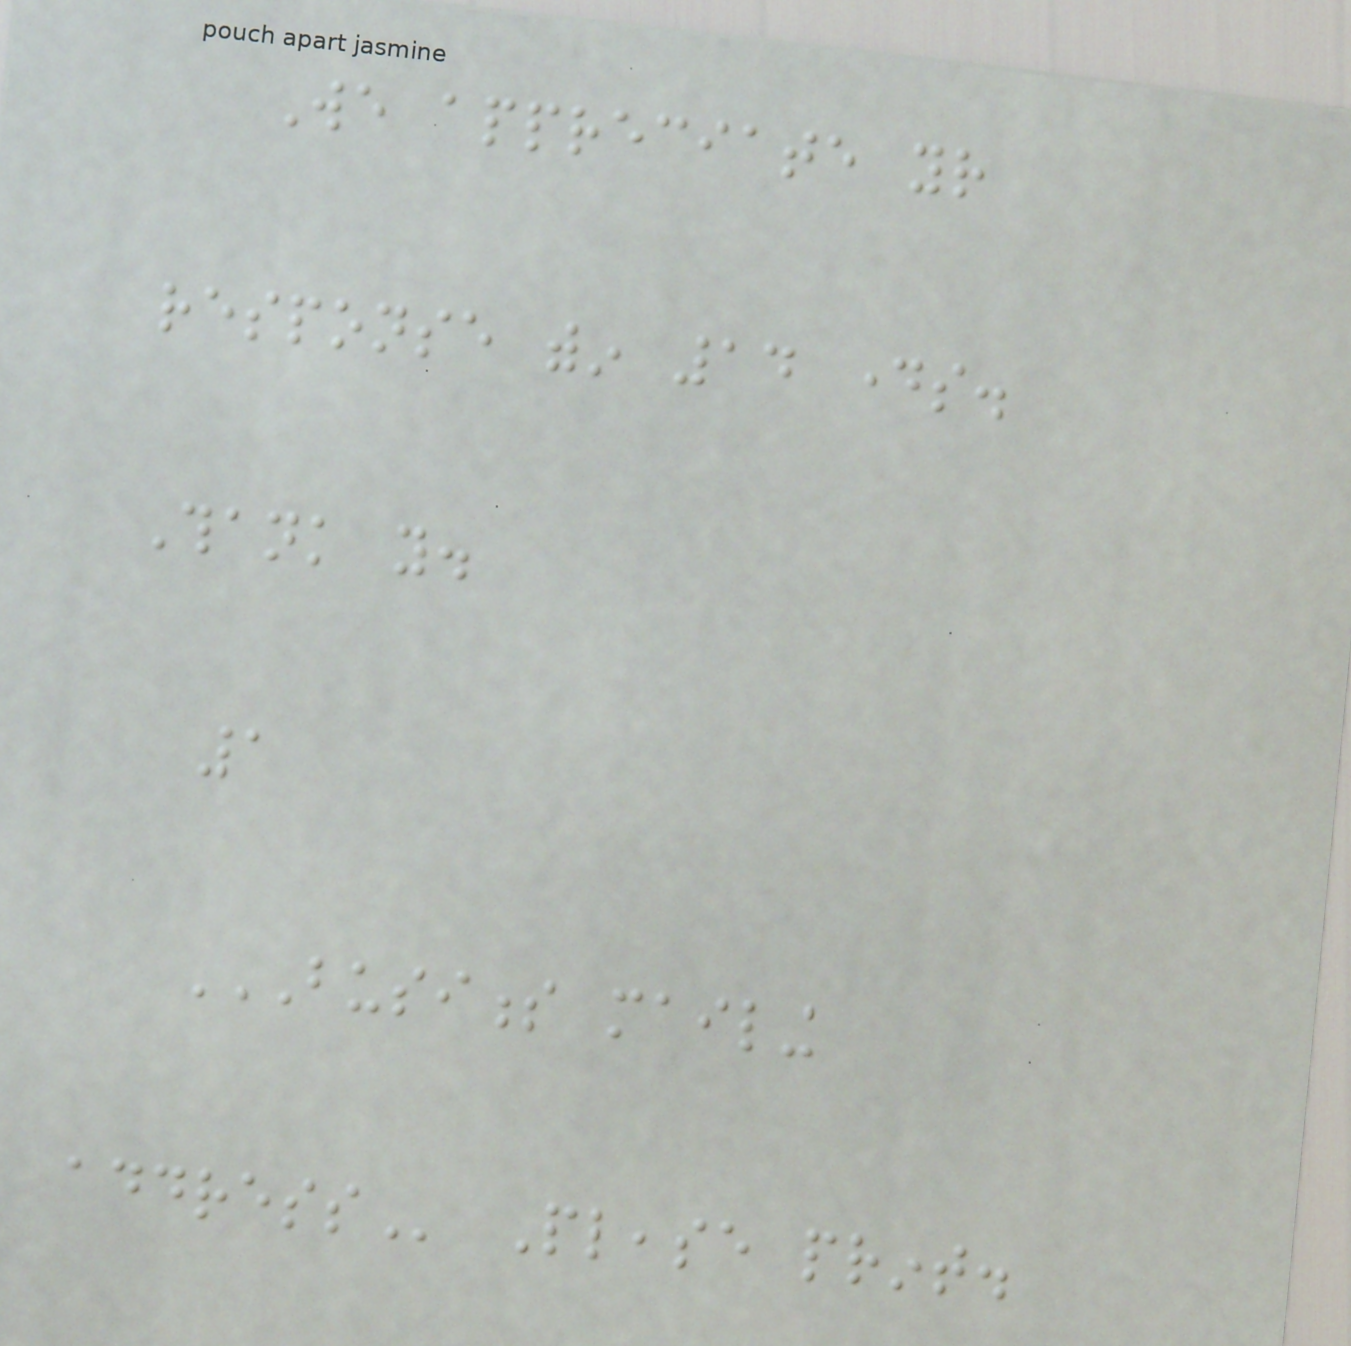We appreciate your
response within 14 days.
Thank you.
1
BUSINESS MAILING
ADDRESS Please print.
